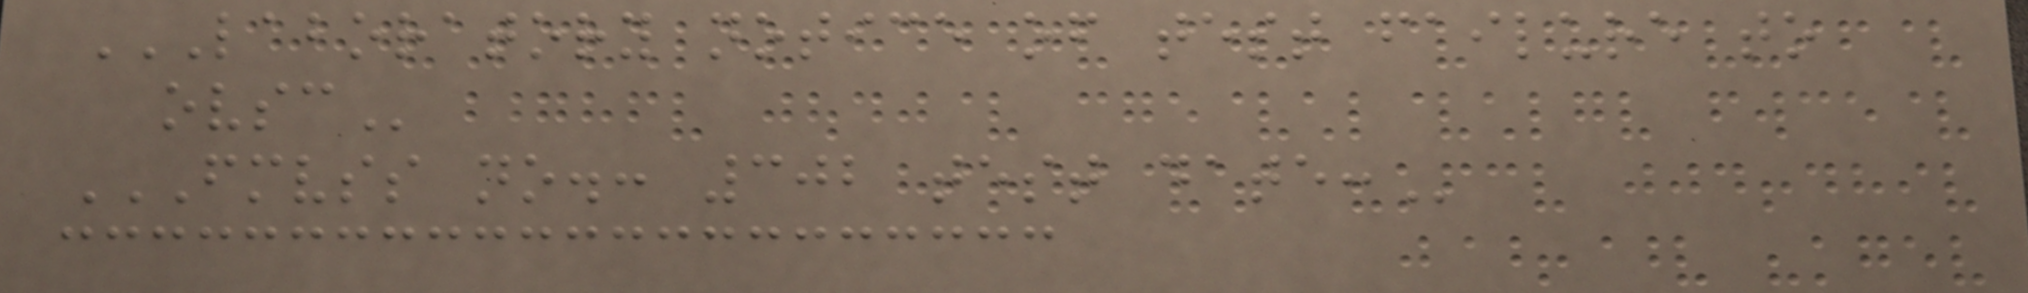LABORATORY NOTICE OF TEST FAILURE TO
OVSC
FMVSS NO.: 302 TEST DATE:
